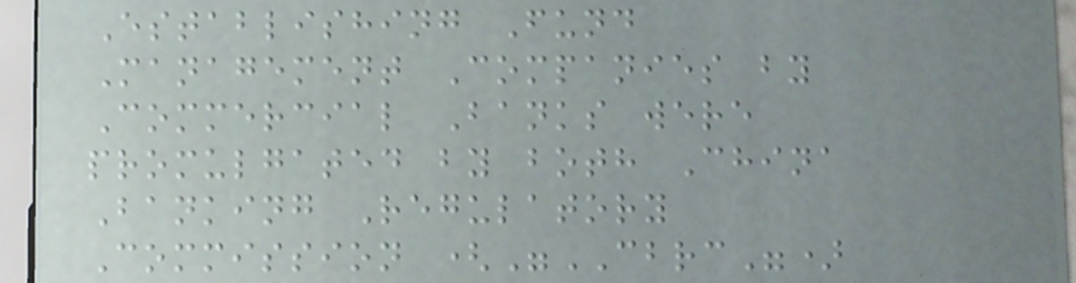Establishing Fund
Management Companies by
Commercial Banks were
promulgated by both China
Banking Regulatory
Commission ("CBRC")
